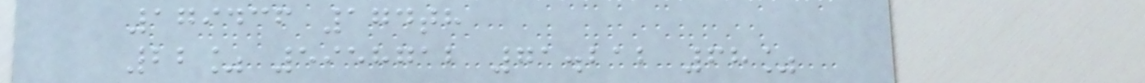179436 174th
22% 5958712 71.212 68%
